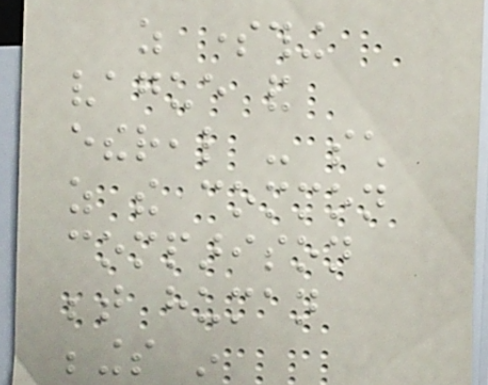as something
vague and
ethereal - such
as the common
comparison
between human
beings in
